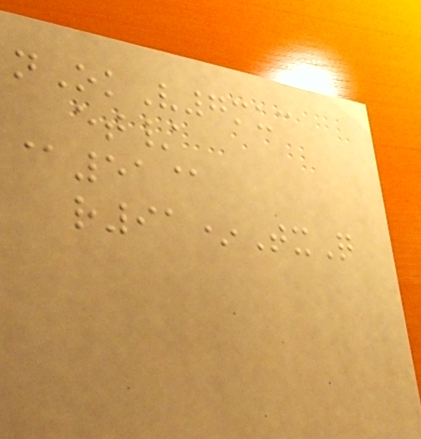nOkV7muc
et/
@51@
r91*TxQ
